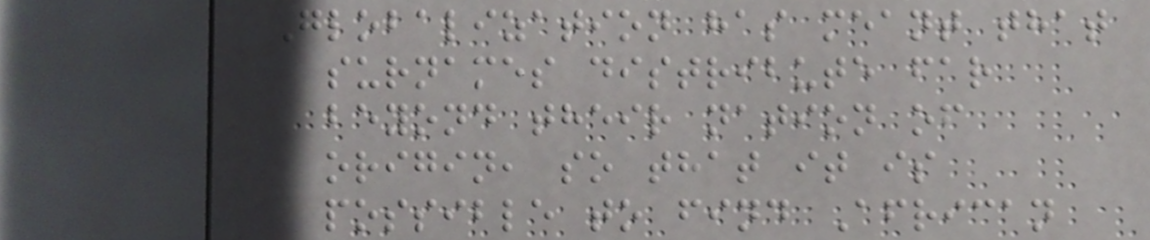Globalization has meant that
surnames distribute far
beyond their nation of
origin, so that it is
possible to find African
